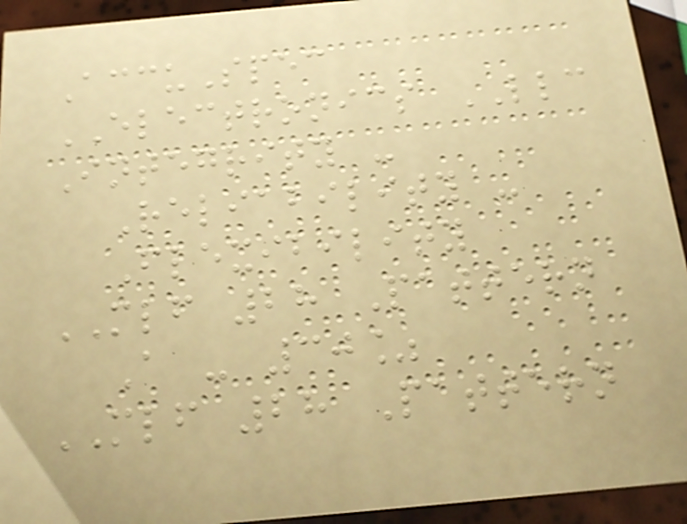AccuSpec
ELECTRONICS LLC
Integrity -
Reliability -
Flexibility
MLF 28 Pattern
A - 30%
MLF 28 Pattern
